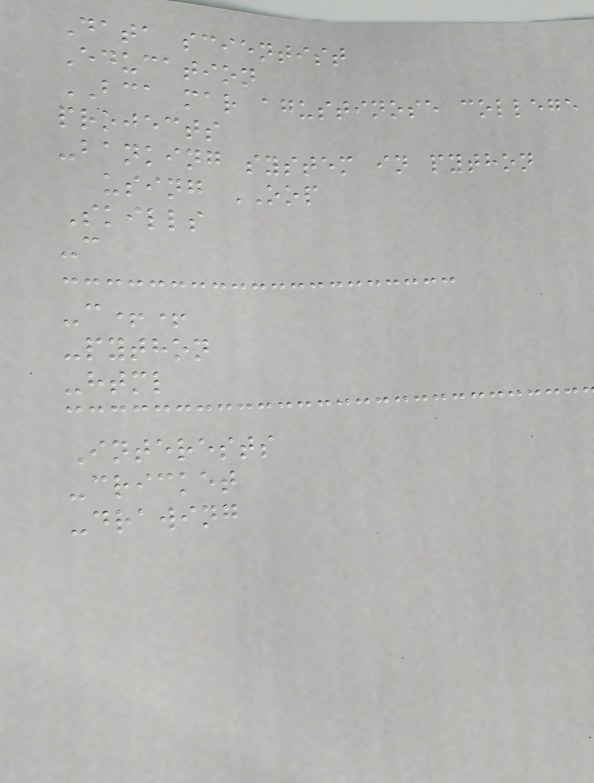Data scientist
Education
BCA mar agustinose college
projects
-banking system in python
using OOP
Skills
-c
-c++
-python
-html
Interests
-cricket
-drawing
